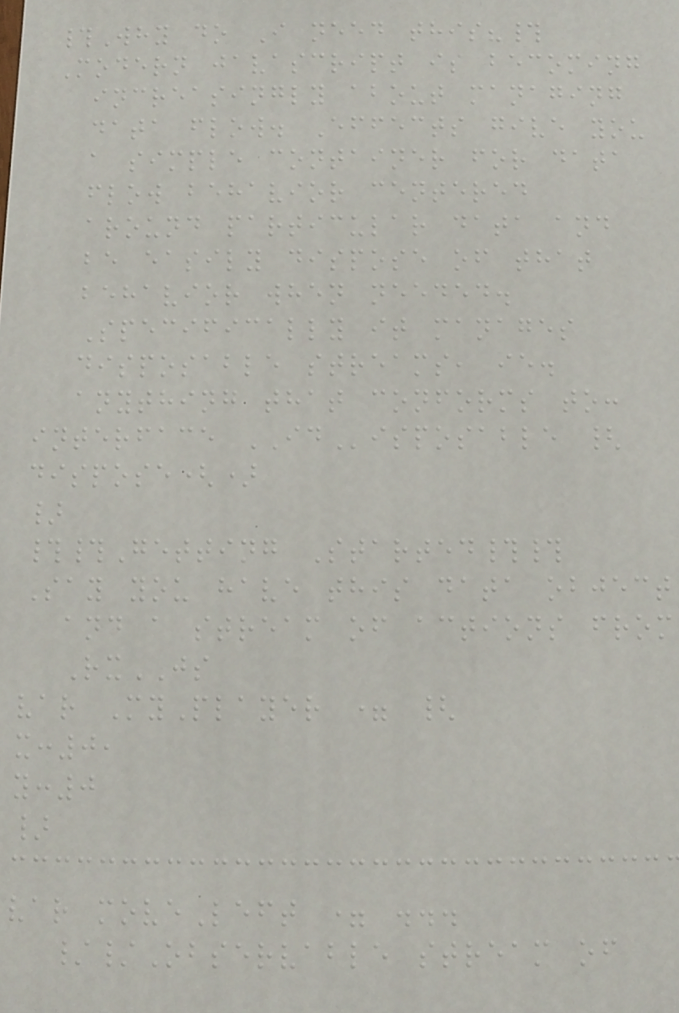#Why do I need this?#
Modern javascript is becoming
increasingly about managing
data flow. Effects give you
a simple container for data
flow behavior centered
around particular data and
be easily dispose of that
behavior when needed.
Specifically it manages
disposable streams, ie.
anything that conforms to:
interface IDisposable {
dispose()
}
##Getting Started##
Say you have this data object
and a stream of actions from
RxJS
var MyPlayer = {
x:0,
y:0
}
var moveLeft = ...
//Observable stream of
